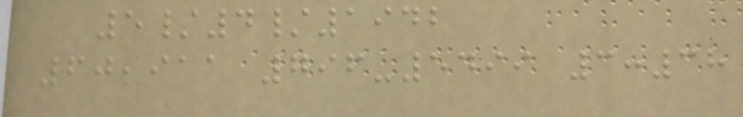5/4/1942
60,911 796-5499 3:38
